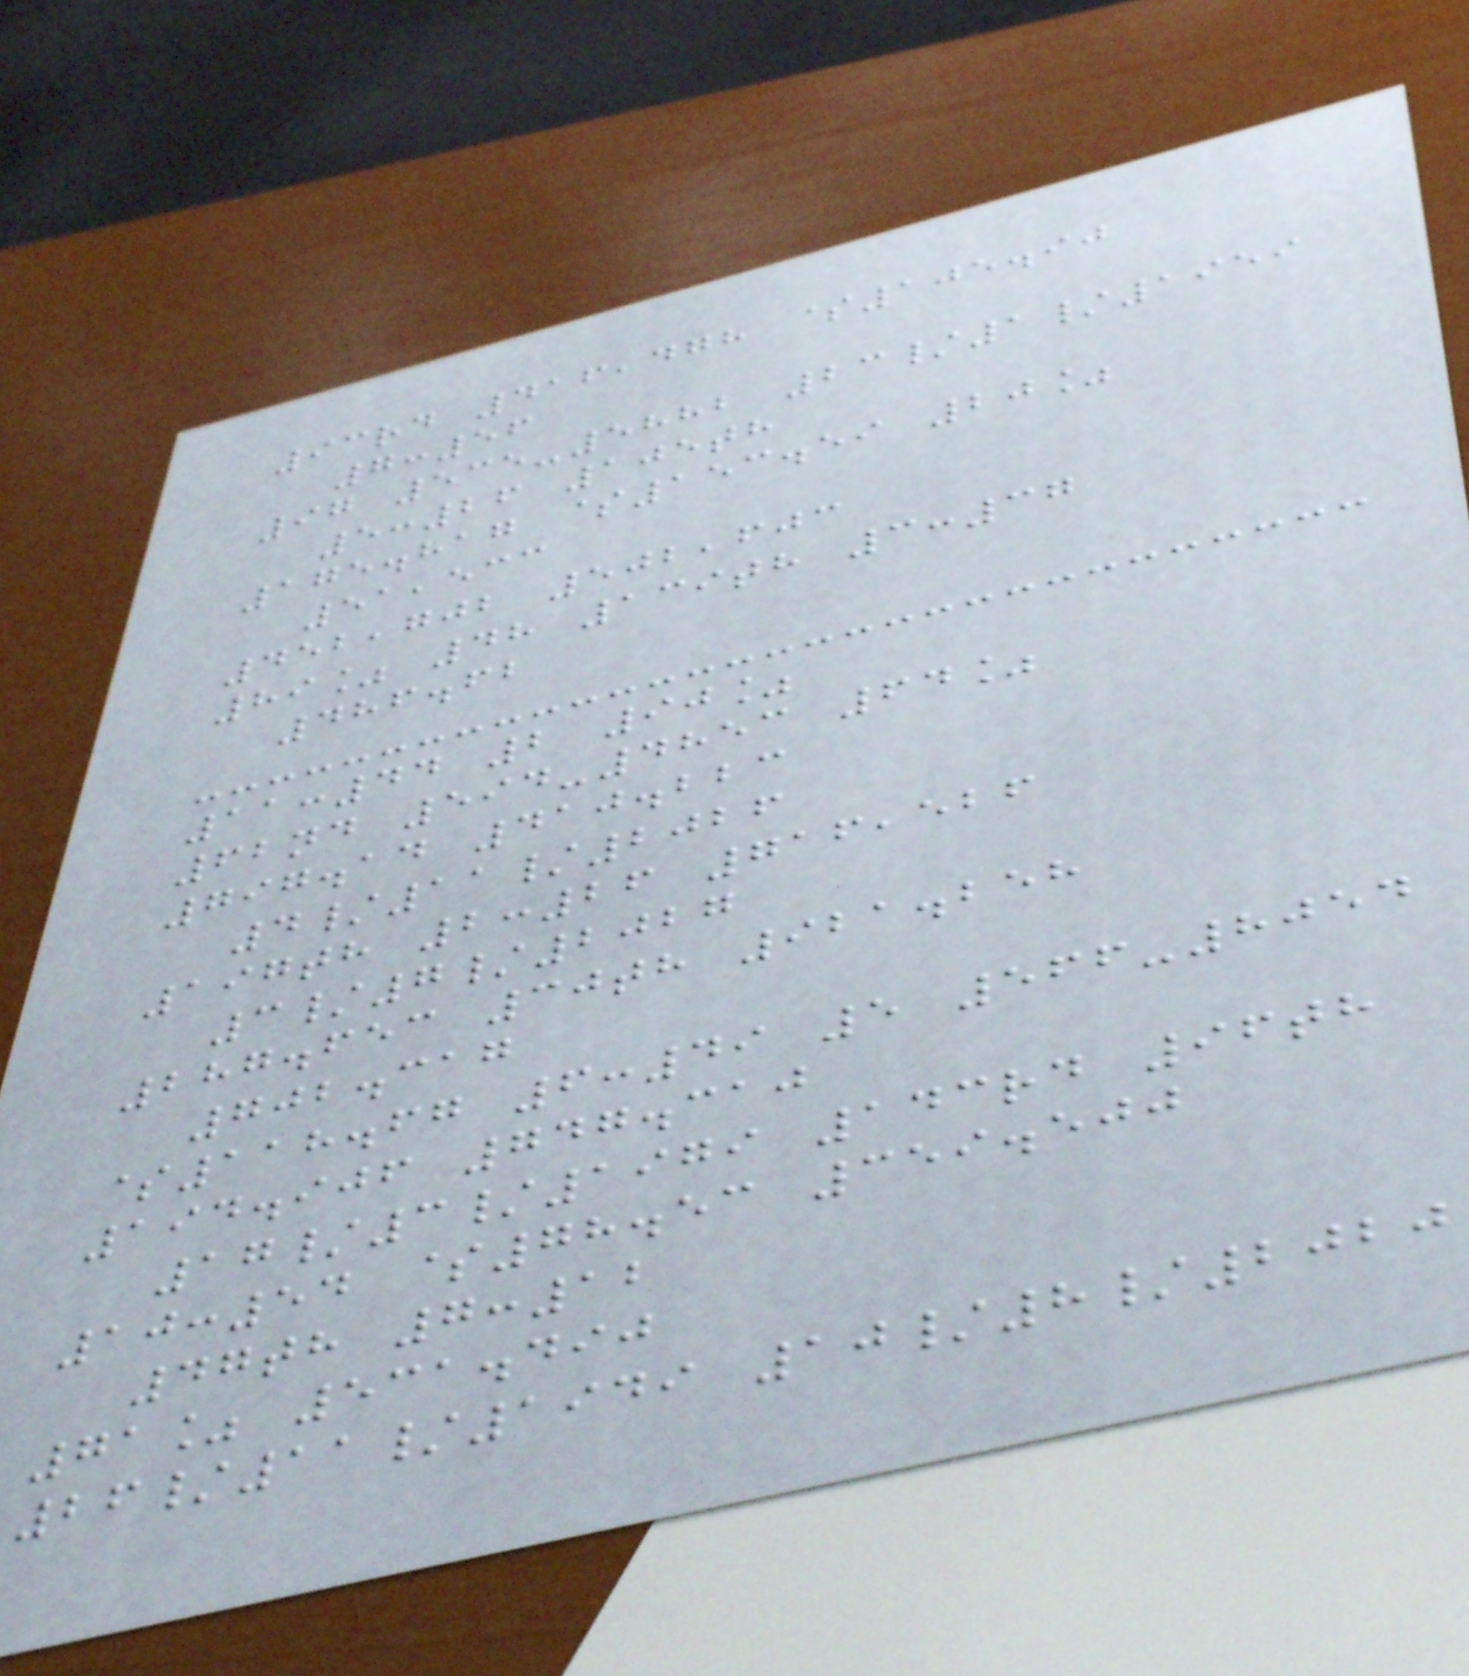93rd 416,478 $105.90
7:56
97 535-5882 23/1/1959
5:26 105th
175.817 $153.59 20%
51,533
452,702 502,603
89% 48 139th 3:37
486.62
11:44 2 90%
62nd 594-4853 64%
797.14 410.223
4/11/2026
197th 2:26 716,526
3/7/2027
287.653 30th 921.258
702.317
$118.67 6:49 5 566-8054
194.906 747.310
17/3/1979 143rd 96th
10:54 $78.53 359.500
47th 7:12
71% 531.490
26/11/1949 10/8/2020
